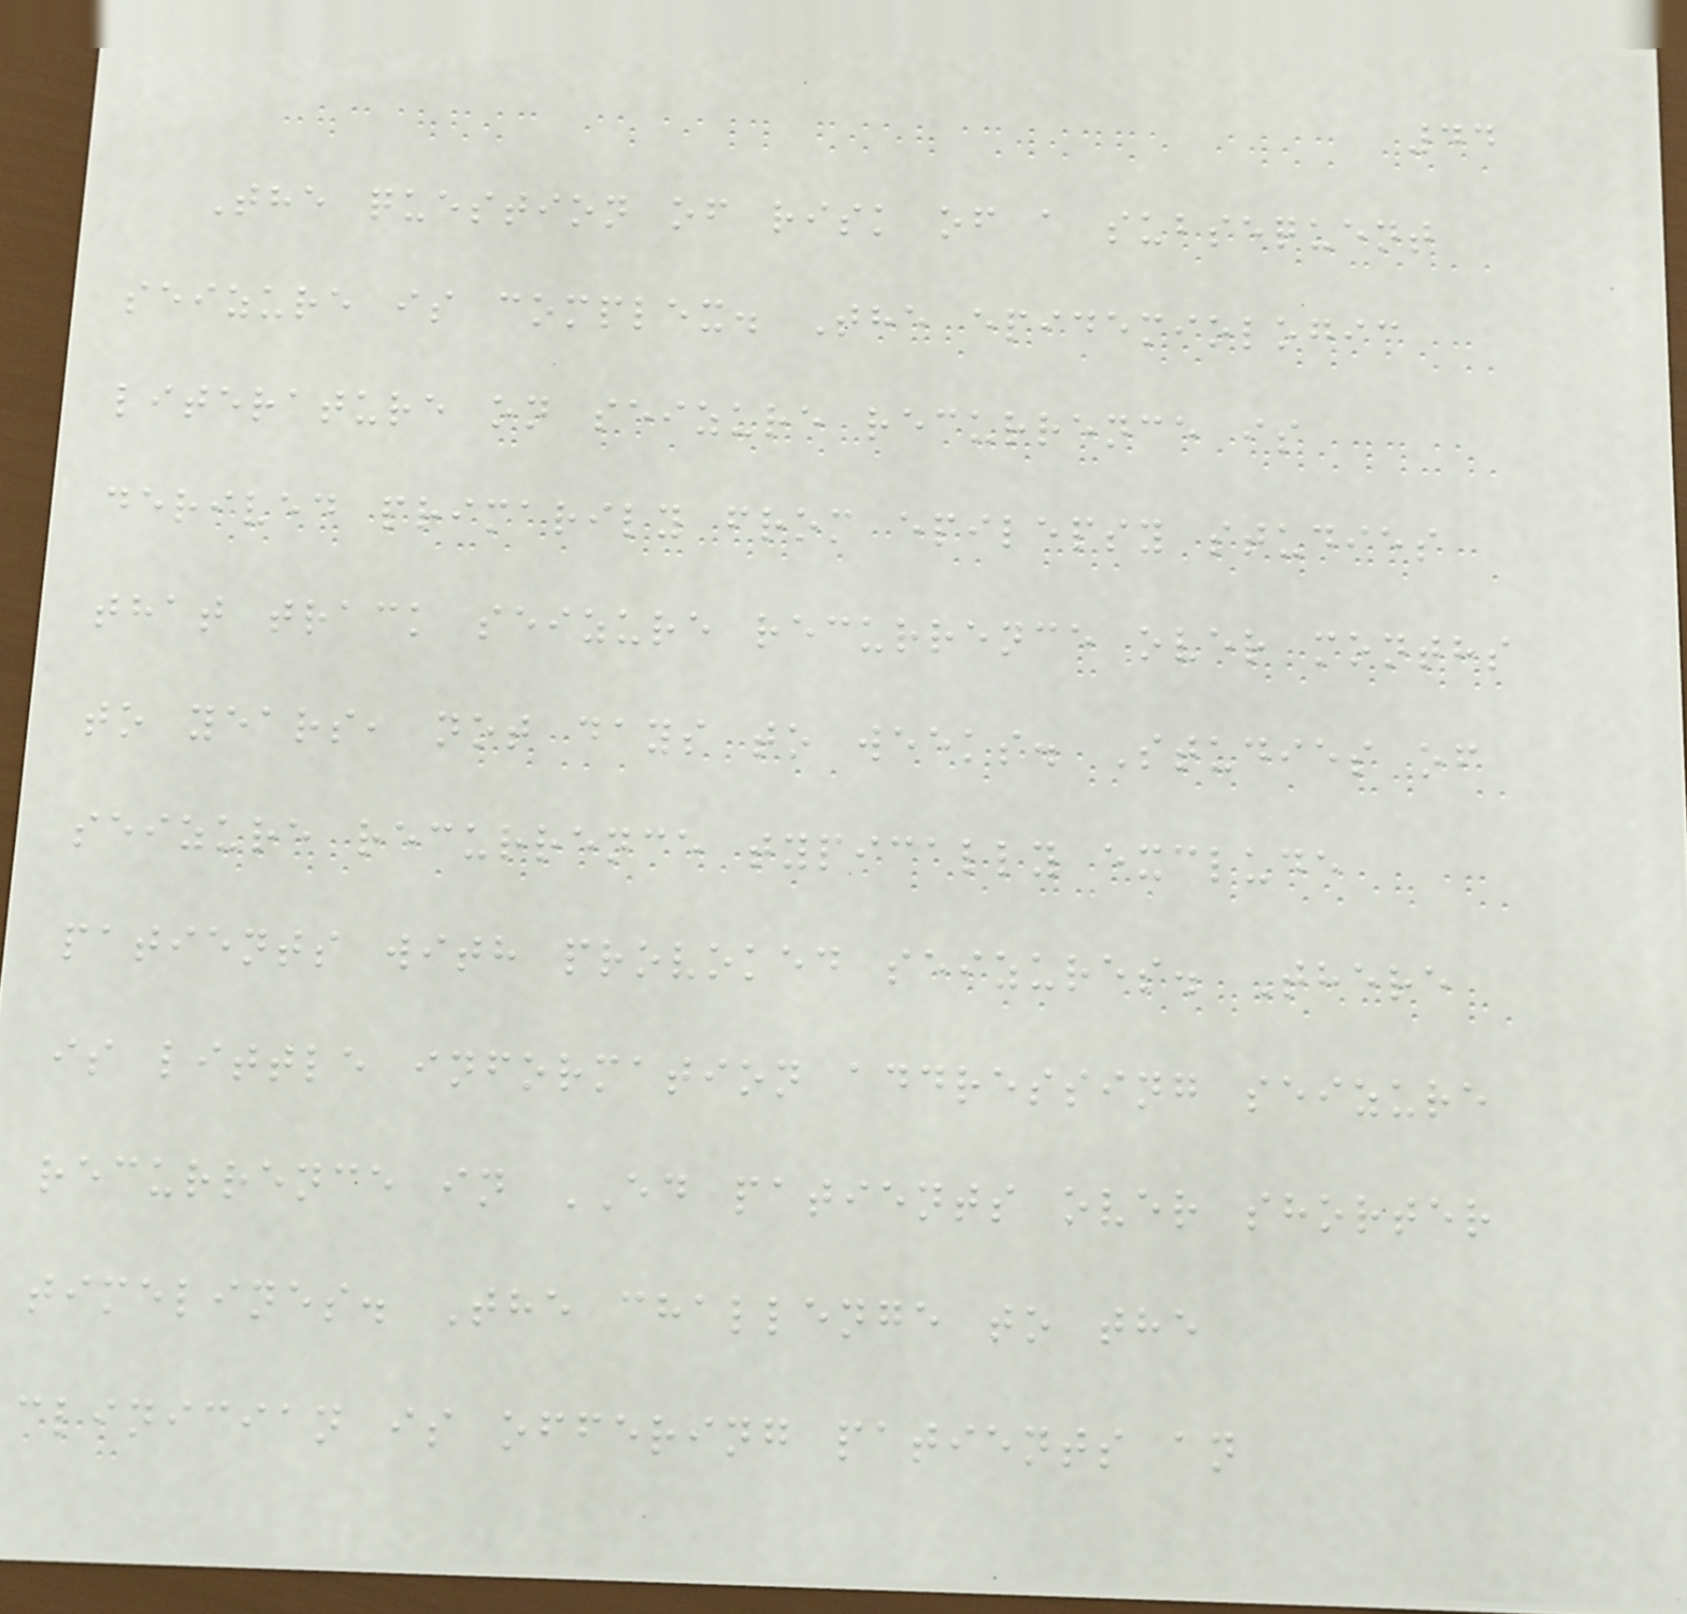44
The question of risk of a subsequent
seizure is complex. The epidemiologic
literature on seizure recurrence is
derived primarily from epilepsy studies
that track seizure recurrence over months
to years, not days to weeks. Studies of
seizure recurrence typically exclude
patients with provoked seizures. There
is little information addressing seizure
recurrence in ED patients over shorter
timelines. The challenge to the
clinician is offering patients an
